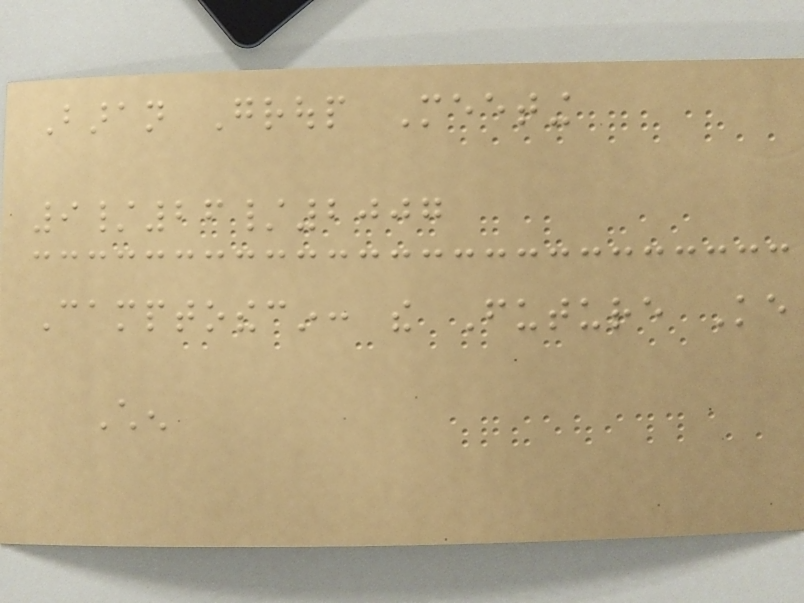Baran Group Meeting
9/26/2007
Camptothecin: the Future Ke
Chen
